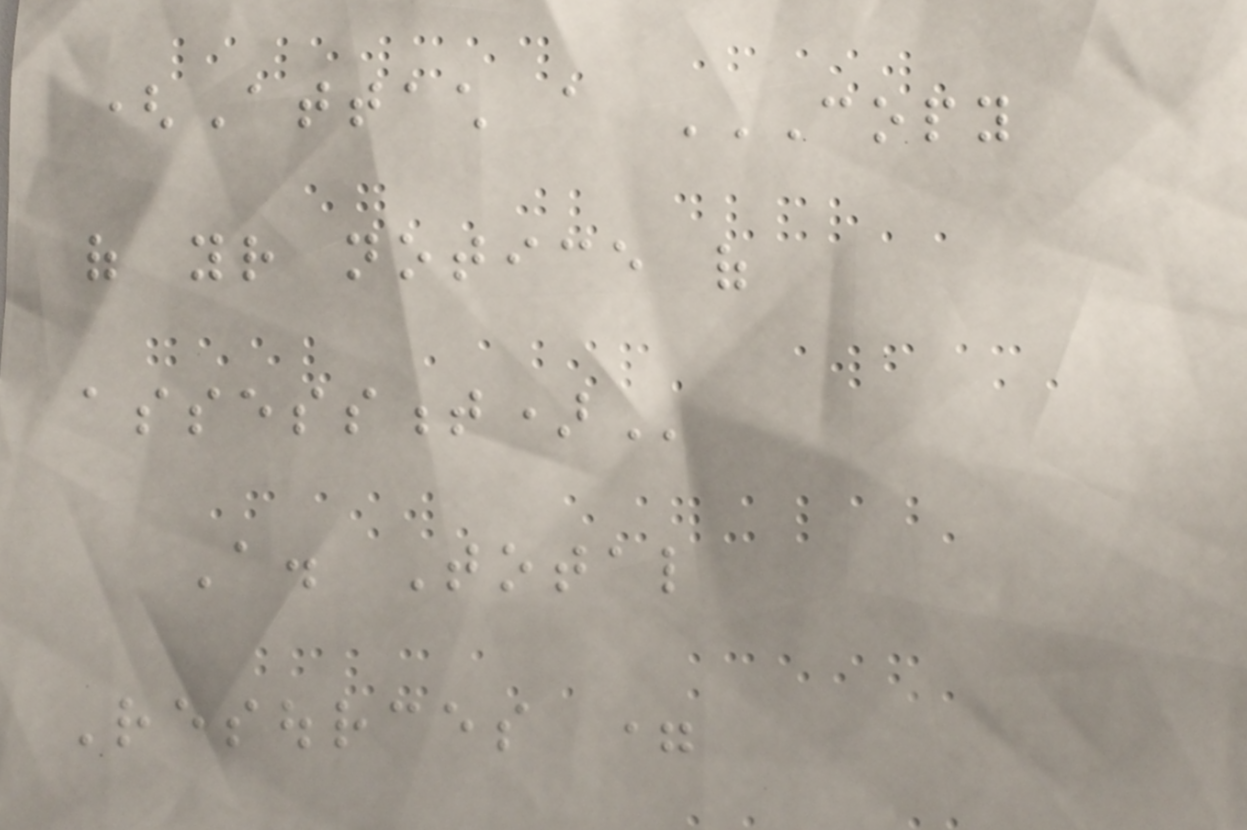(Attach a COPY
OF YOUR NOTICE OF
ASSESSMENT)
A. Total
Resources =
